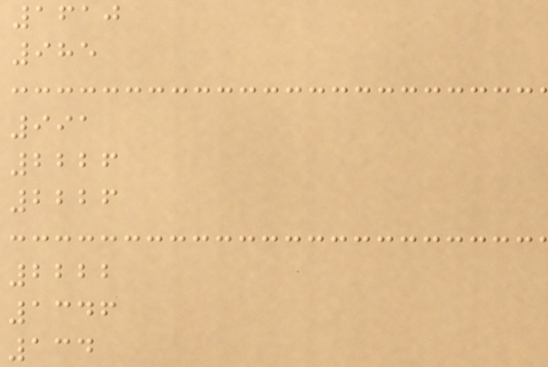1610
985
991
2226
2226
2222
1346
134
